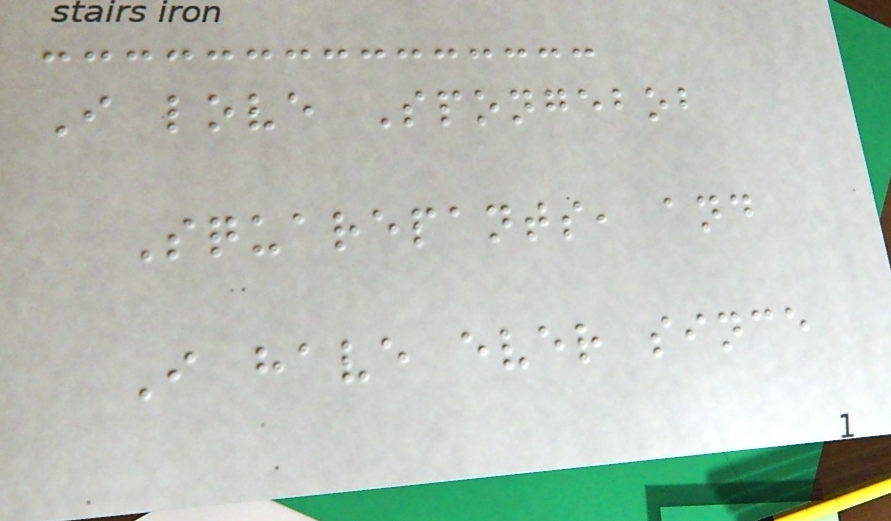I love Spongebob
Squarepants, and
I have ever since
